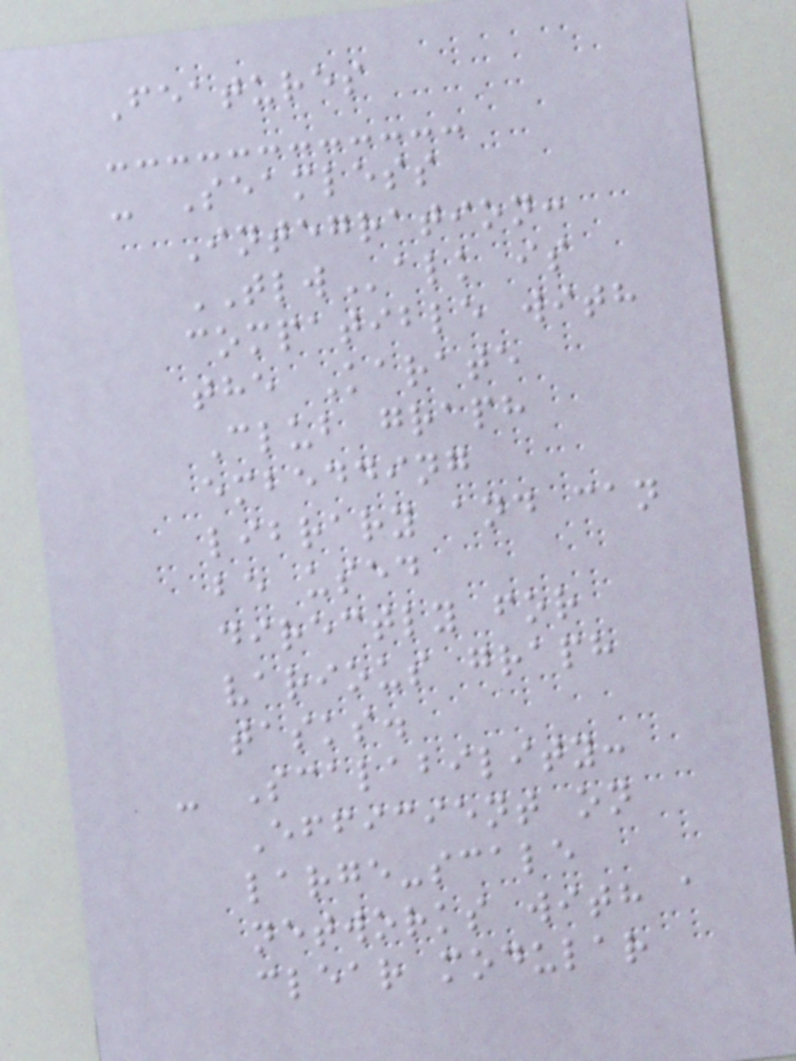Features
- Seamless
Integration:
TLWalk is
compatible with
the Karate
Club graph
embedding
library and can
be used
directly for
various graph
tasks.
- Scalability:
Efficient on
large-scale
networks with a
clear modular
